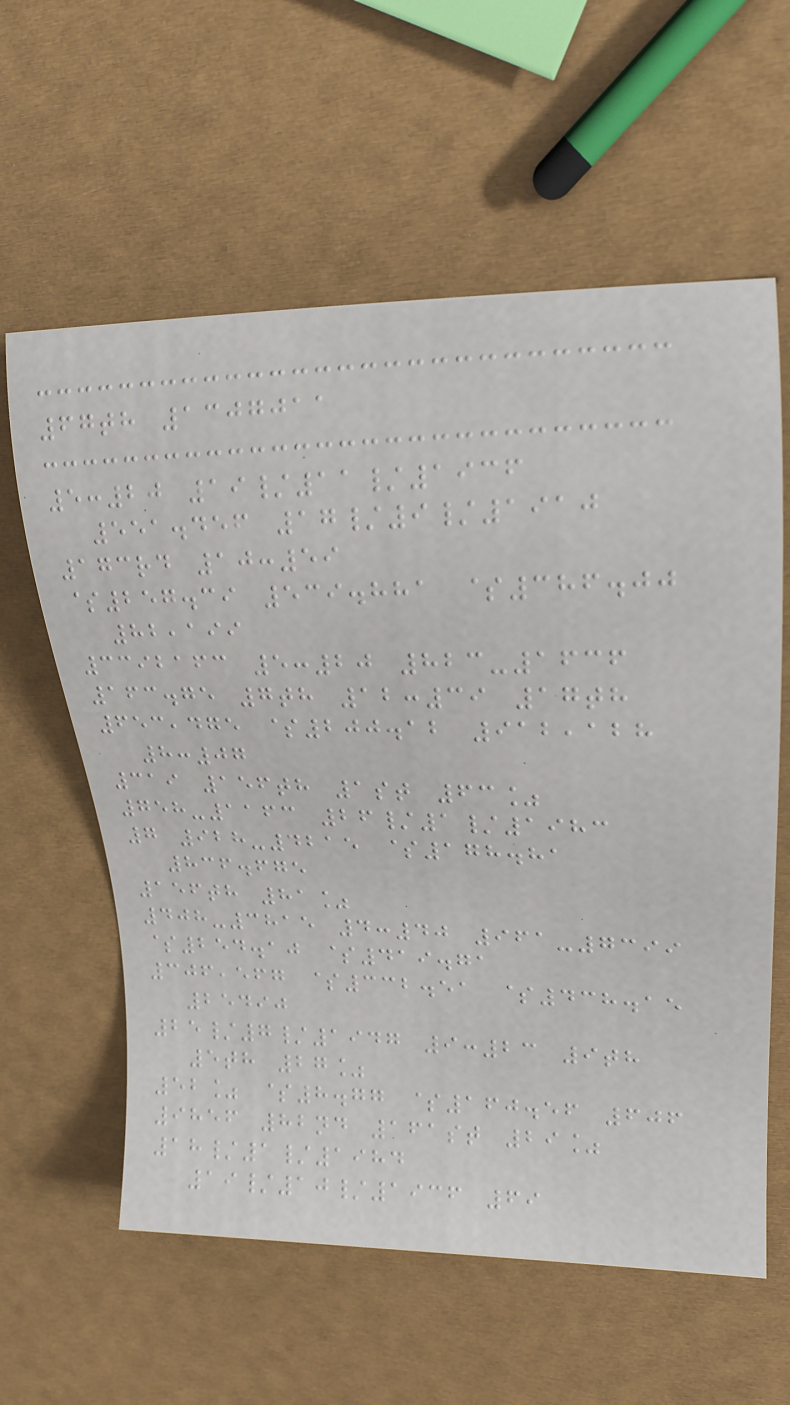67th 1307011
5:20 19/11/1936
551.456 17/9/1910
173rd 10:59
$257.39 539.881 $386.00
82,199
3392163 5:20 823-1636
163.75 7th 12:39 17th
653,475 $200.12 912,128
8:07
319 156th 1st 63%
758-1163 26/1/1983
7 928-4215 $178.81
836.675
156th 81%
408-3815 4:40 961-7399
$254.10 $419.71
306,567 $332.51 $438.15
25490
25/7/1947 9:23 9th
5th 27%
52% $8.77 $160.56 606
9856 82nd 161st 29%
18/1/1984
19/10/1936 69
